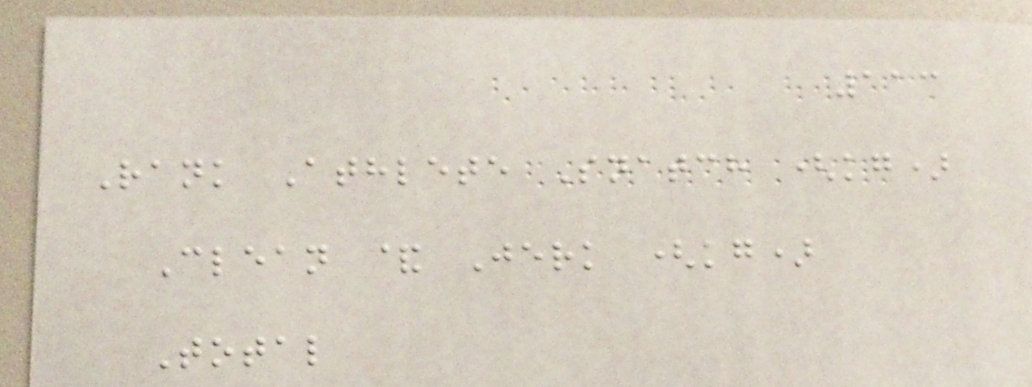113
Rank Athlete Snatch (kg)
Clean & Jerk (kg)
Total
